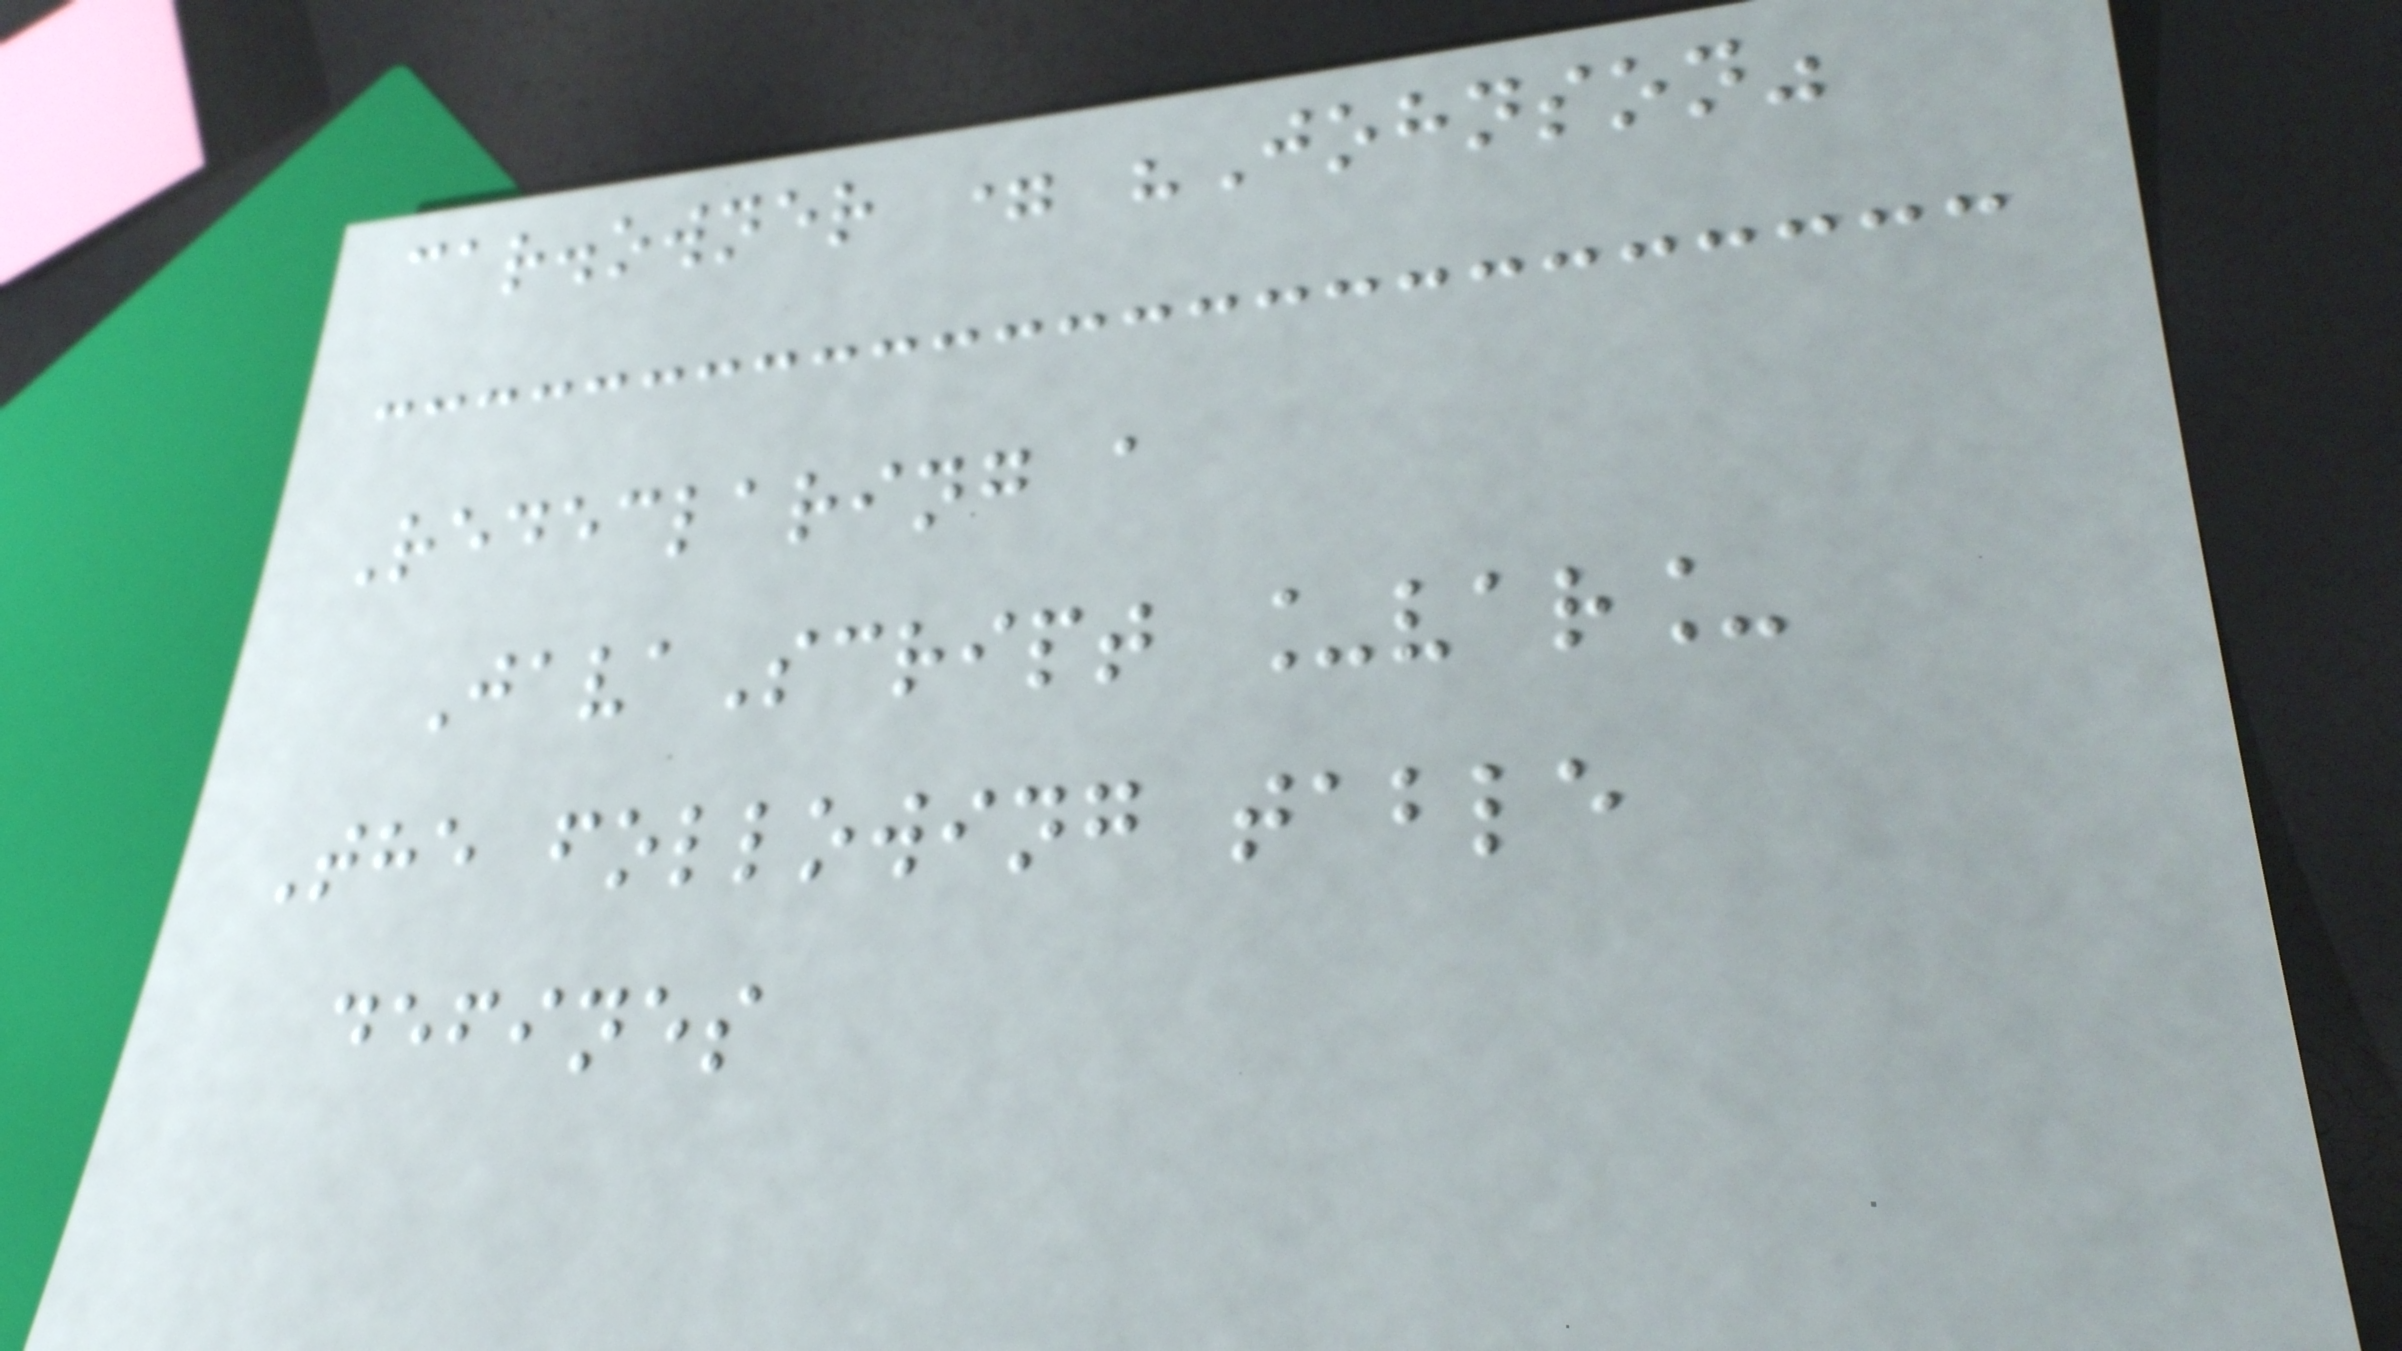car.owner = "Johnson"
Redeclaring a
JavaScript _var_
The following table
defines
